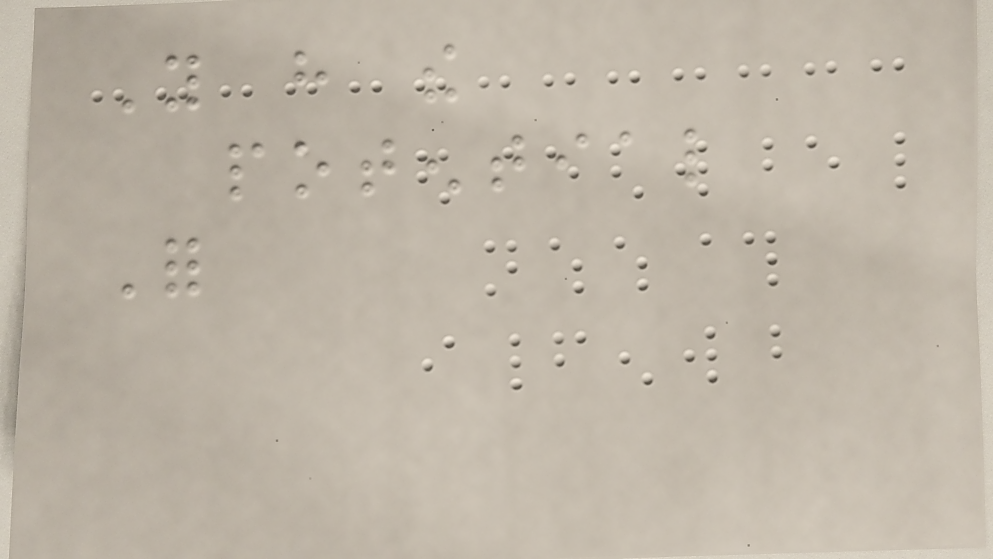You have the
potential
For
